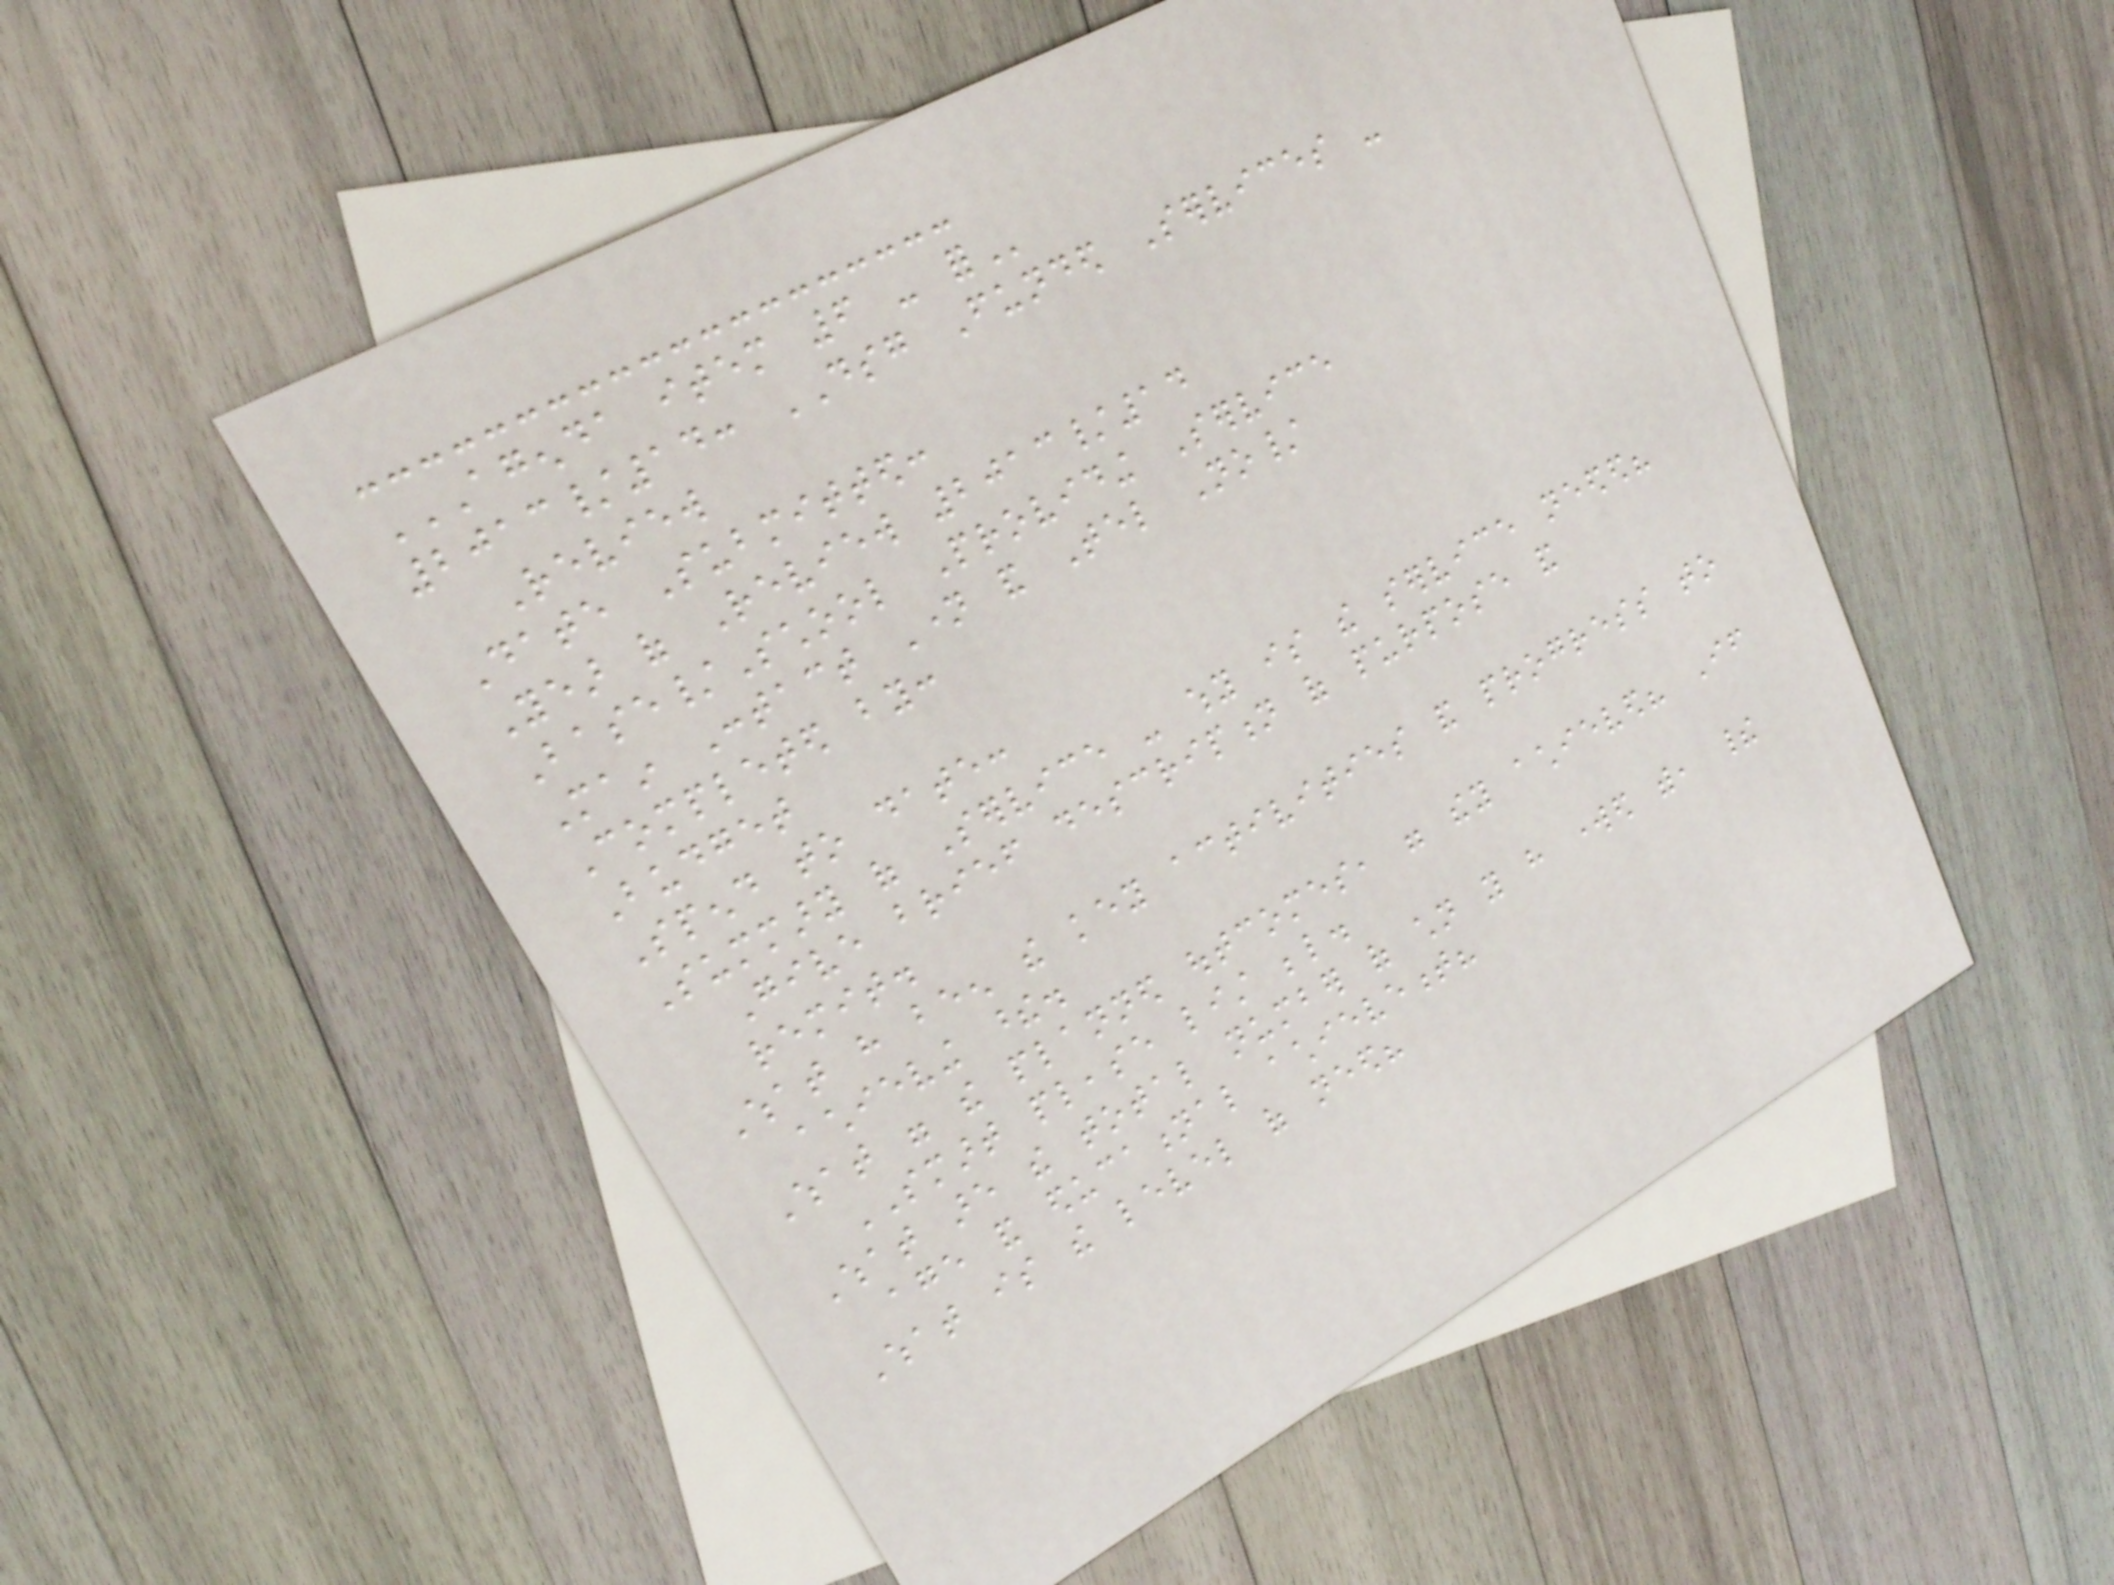AGENDA ITEM 6 - FOR
2013/14: DSG Funded Services -
Review
Date Submitted:
Year of Review 2013/14
Base/School Providing Service
Main Contact Name and Tel No/
Completed by:
Budget
Spend to date:
Summary of Service - why is the service needed?
Give brief description of purpose and
remit.
What have been the key activities and progress to
achieving these.
What were the planned outcomes, were they achieved? If
SMART please list below.
What are the total number of children you have worked with, their
age and educational achievement?
What is the level of need?
